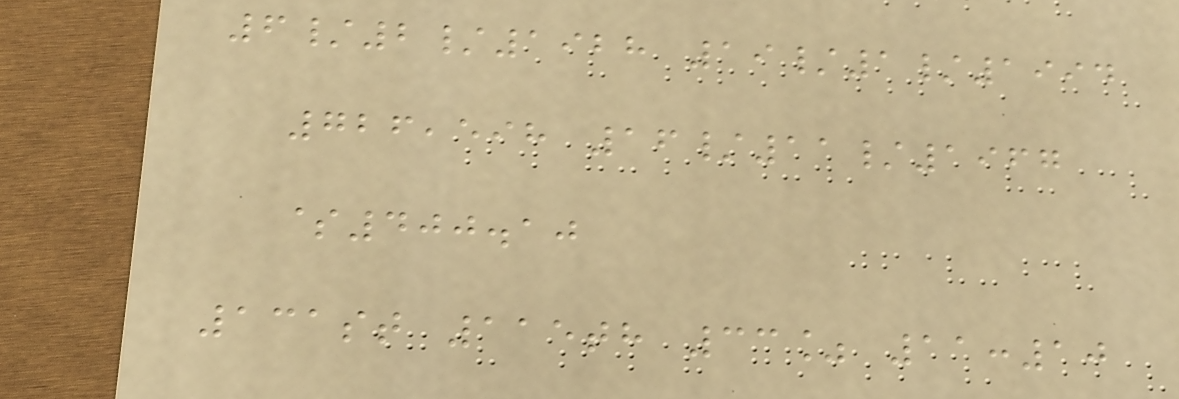6/2/1928 19/1/1994
726,598 16/11/1967
$400.10
131st 115th 33% 11:10
